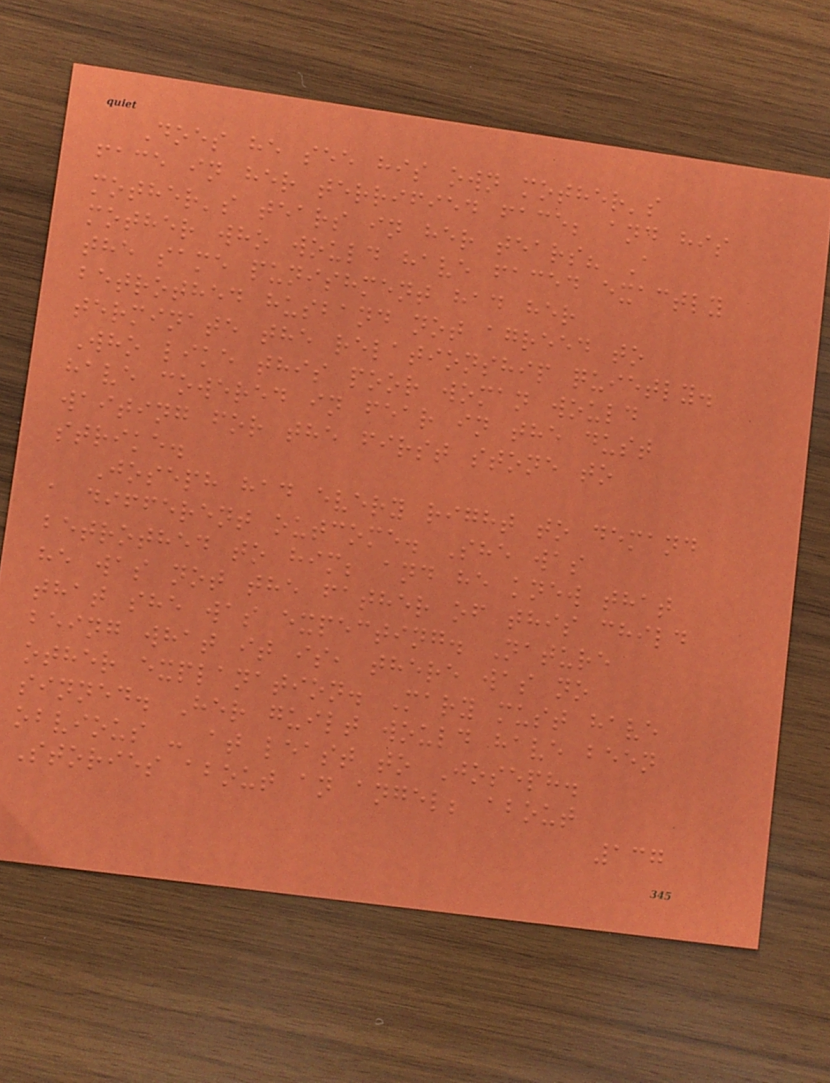Does he see his own mother's
face in her terrified face; and his
mother's tears in her tears? A
mother who would have faced exactly
the same punishment had her
betrothed husband not agreed to
terminate the relationship quietly.
Who like this poor woman would
have cowered in fear in the dust
waiting for the first stone to
strike.
Joseph had every right to demand
a different outcome. She was
betrothed to him; and he knew that
he was not the father of this child
that she was expecting. Nature
being what it is, there was no
other explanation. Mary must have
sinned. Her guilt would have been
obvious - at least to Joseph.
Stories about an angel; about
137
